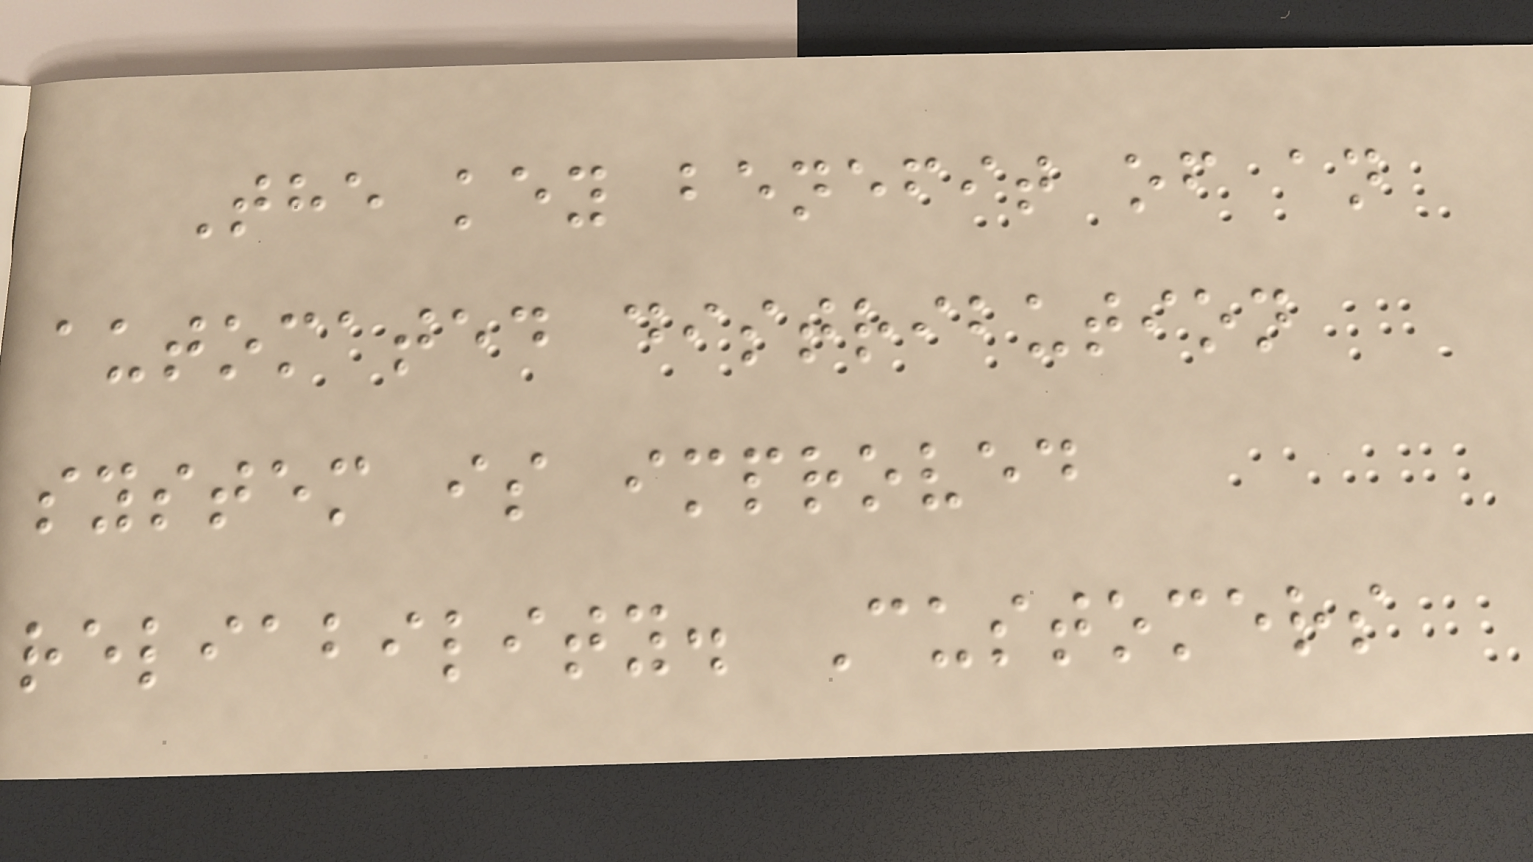The key benefit of an
automated distribution
system is improved
reliability. Customers
